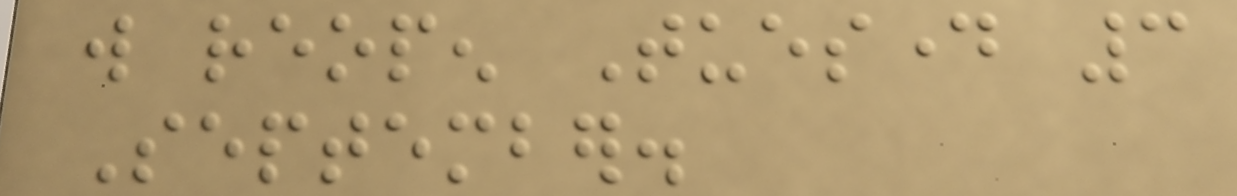will reopen Tuesday 3
September.
